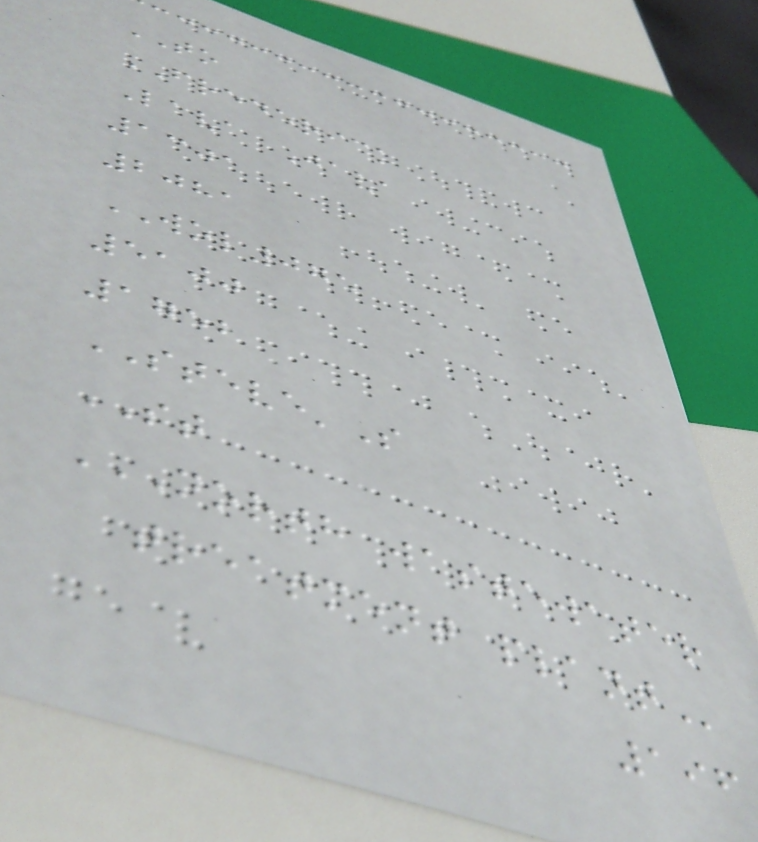TO
FREDERICK
Lava Java
1301
2081
WOL075
5100
1752
STEVE'S
ST
NORTH WASTEWATER
TREATMENT PLANT
196
